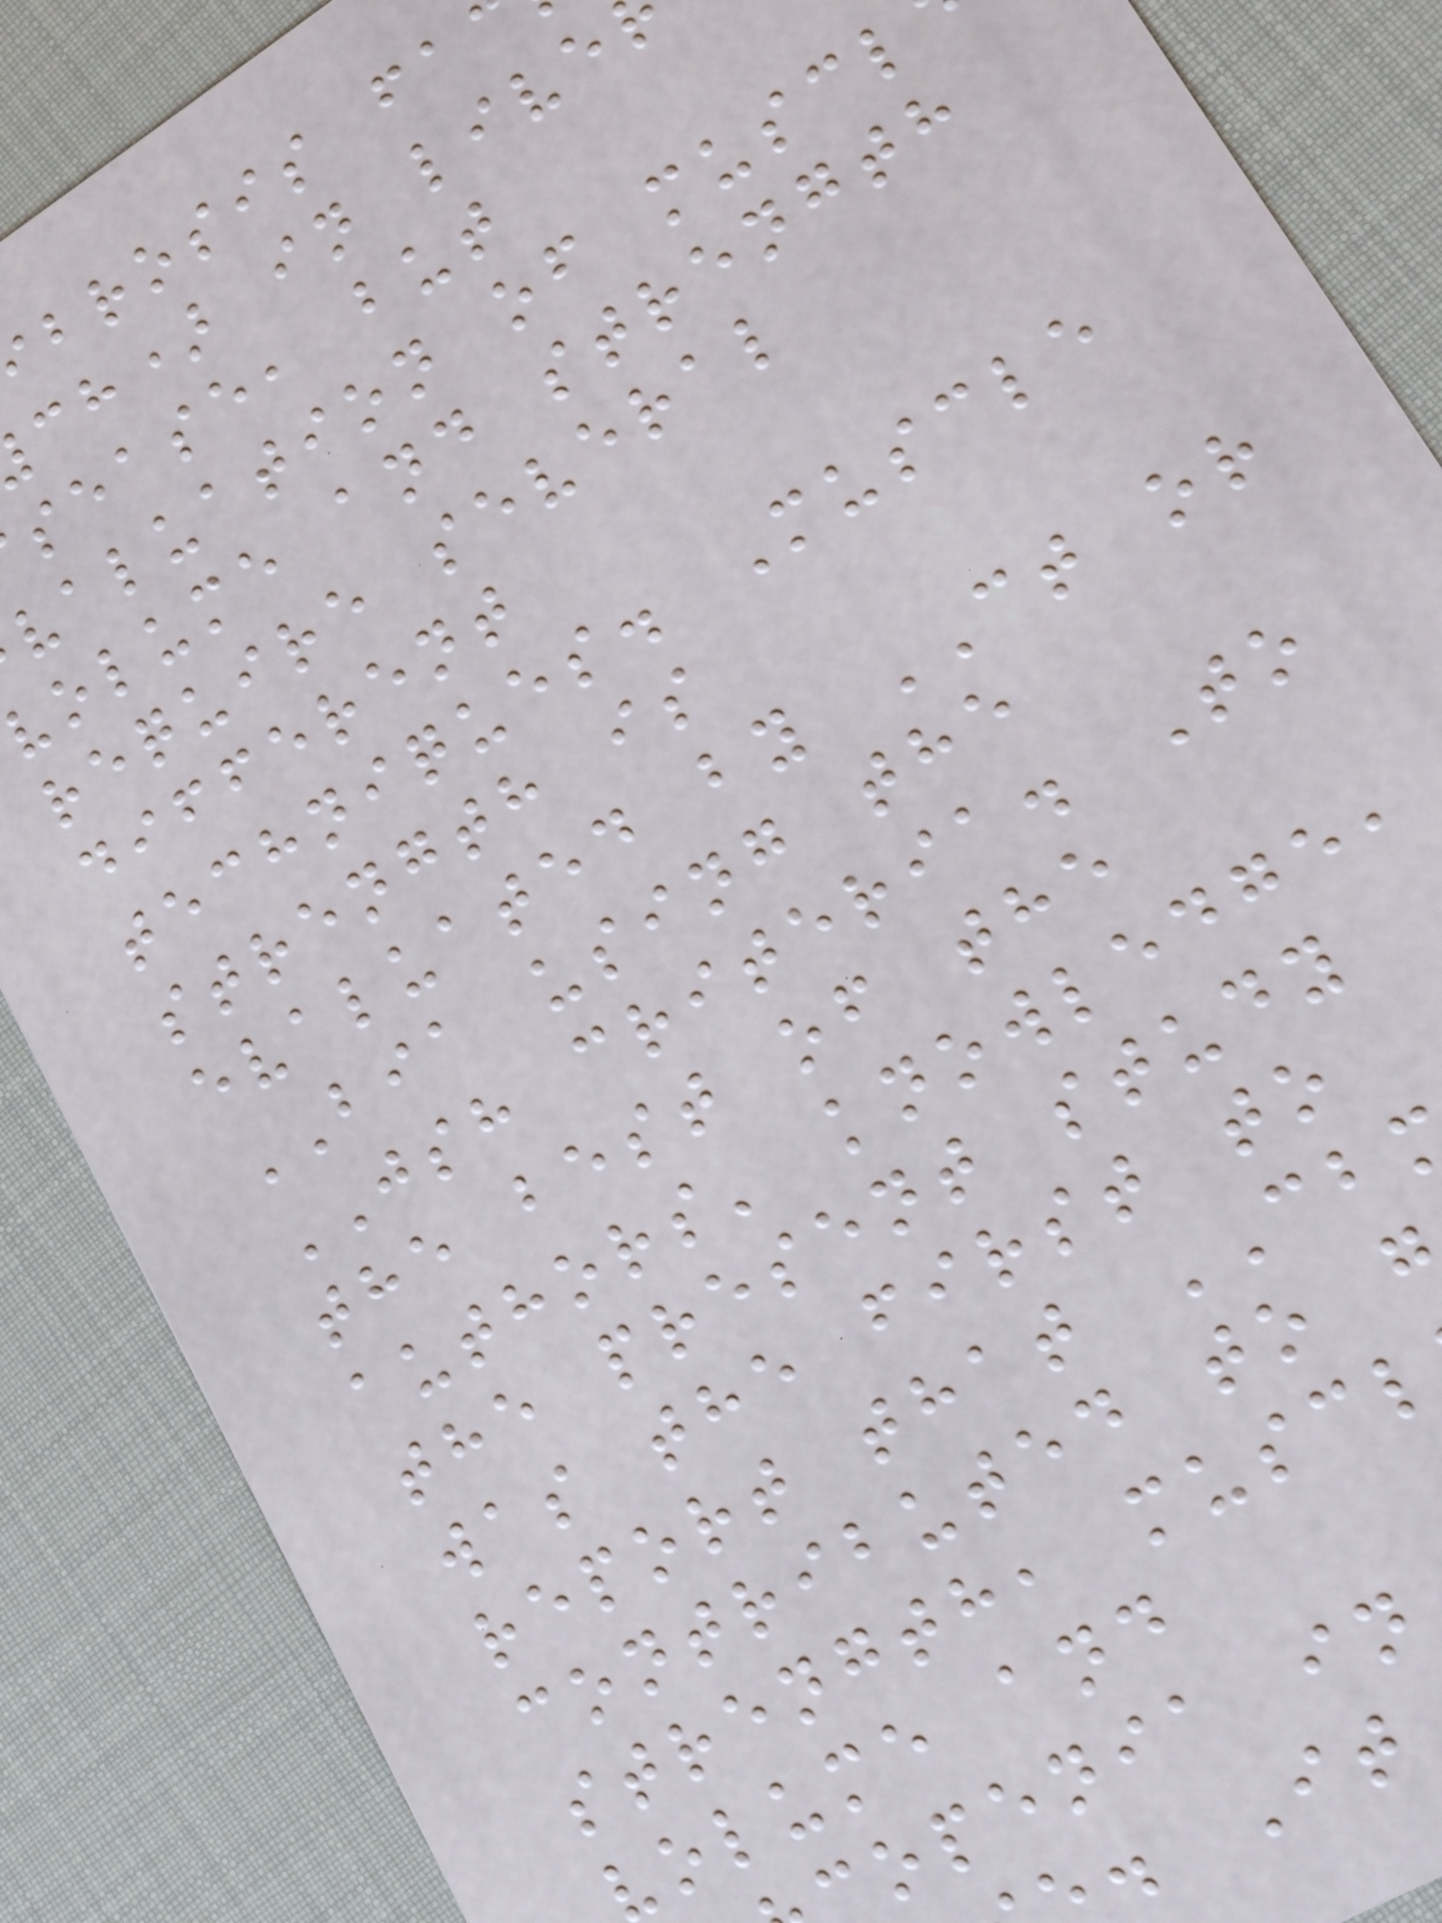brosis fa
ch) in live
sease, but
valuation of muscl
volume and strength
require several
different
techniques. Muscle
strength is
evaluated by CT or
BIA using the
JSH criteria. To
the best of the
authors' knowledge,
the present study
was the first to
report that CB
contributed to
strength, muscl
volume and
openia in
. It
